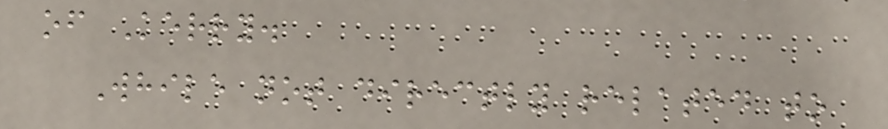of Kerry.
While not directly related to
